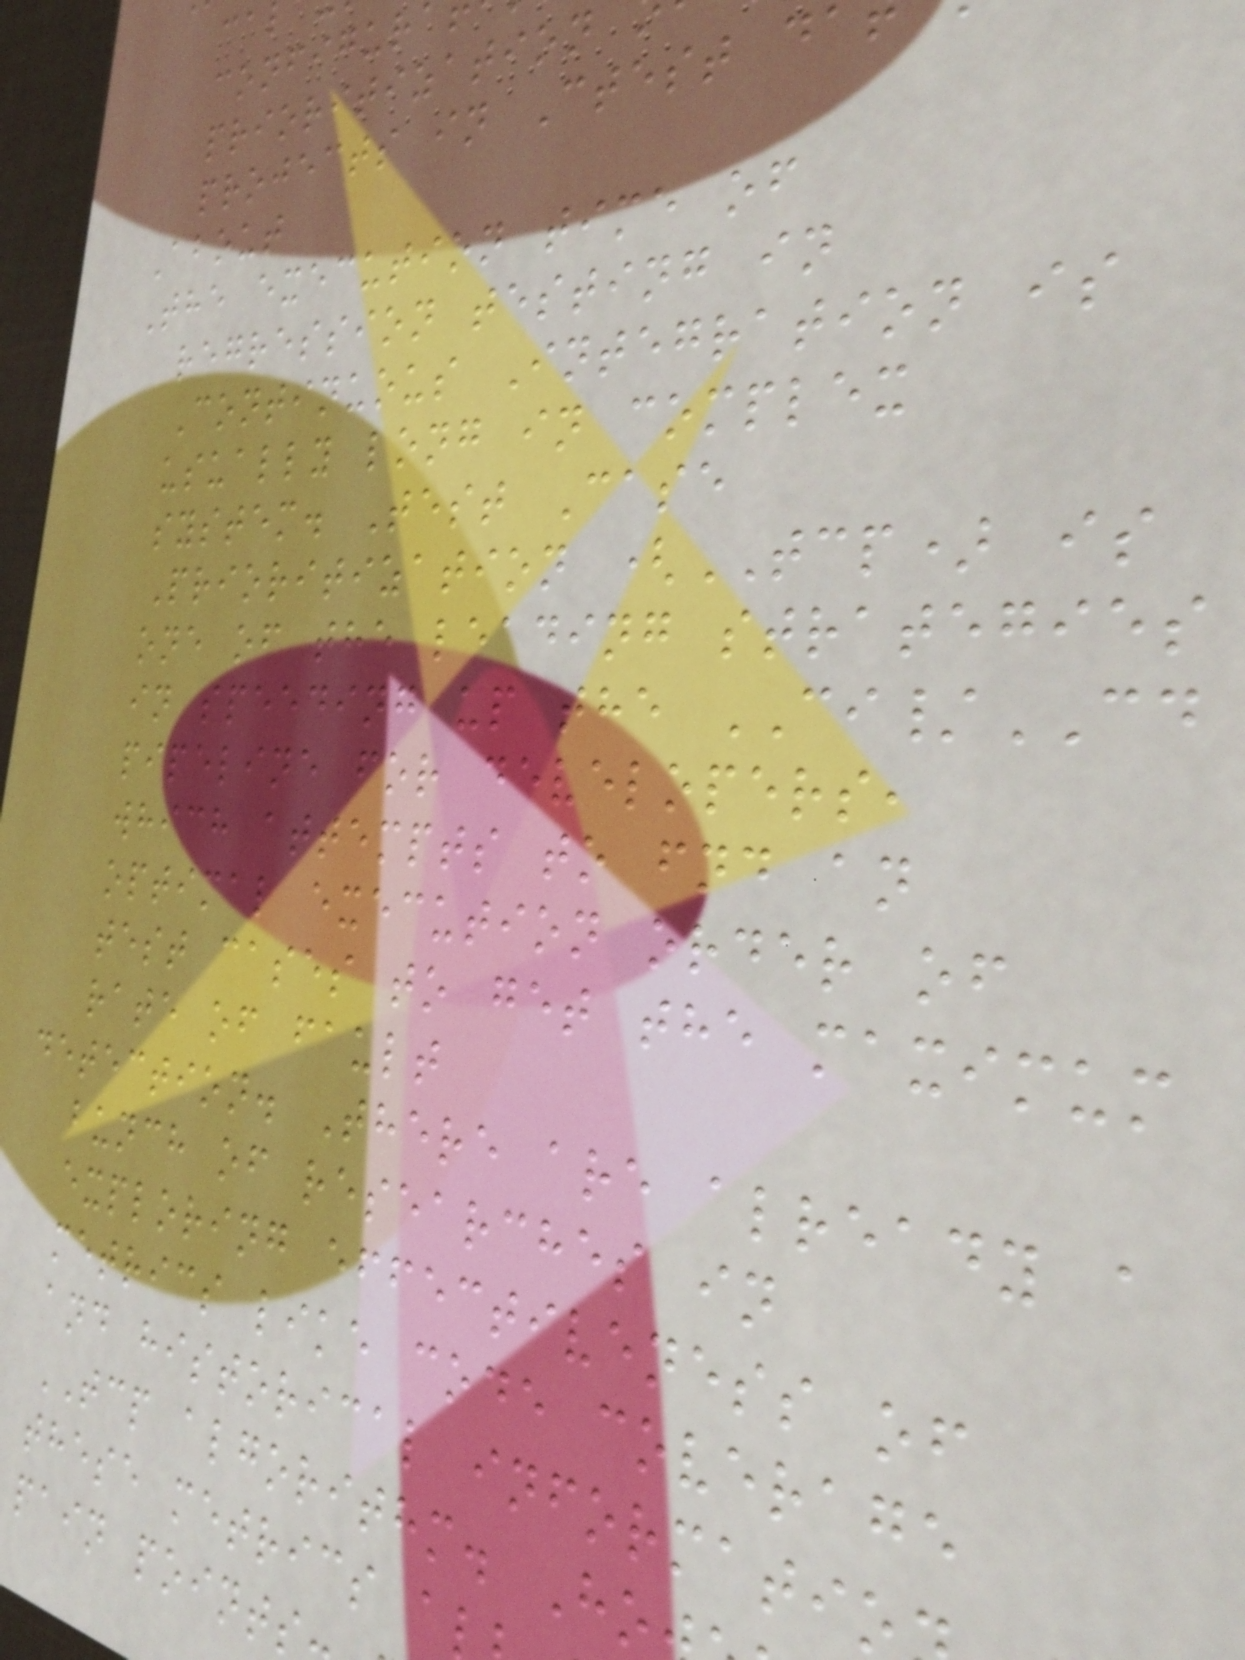configur
prioritization
projects in Ctest d
About
The execution time of
regression testing in
Continuous Integration is
usually long in complex
system. Test Case
Prioritization (TCP) is
one of the leading strategies
in speeding up the CI/CD
pipeline for developers,
which attempts to fnd an
optimal execution order of
test cases to get the maximum
rate of fault
detection. There are already a
bunch of researches in
exploring effectiveness of
metrics like code coverage
and historical informati
TCP algorithm. Ho
these metrics a
pain points
